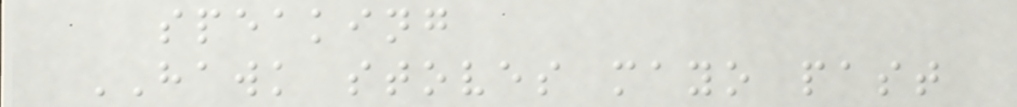speaking
HAWK stoves mayo past
